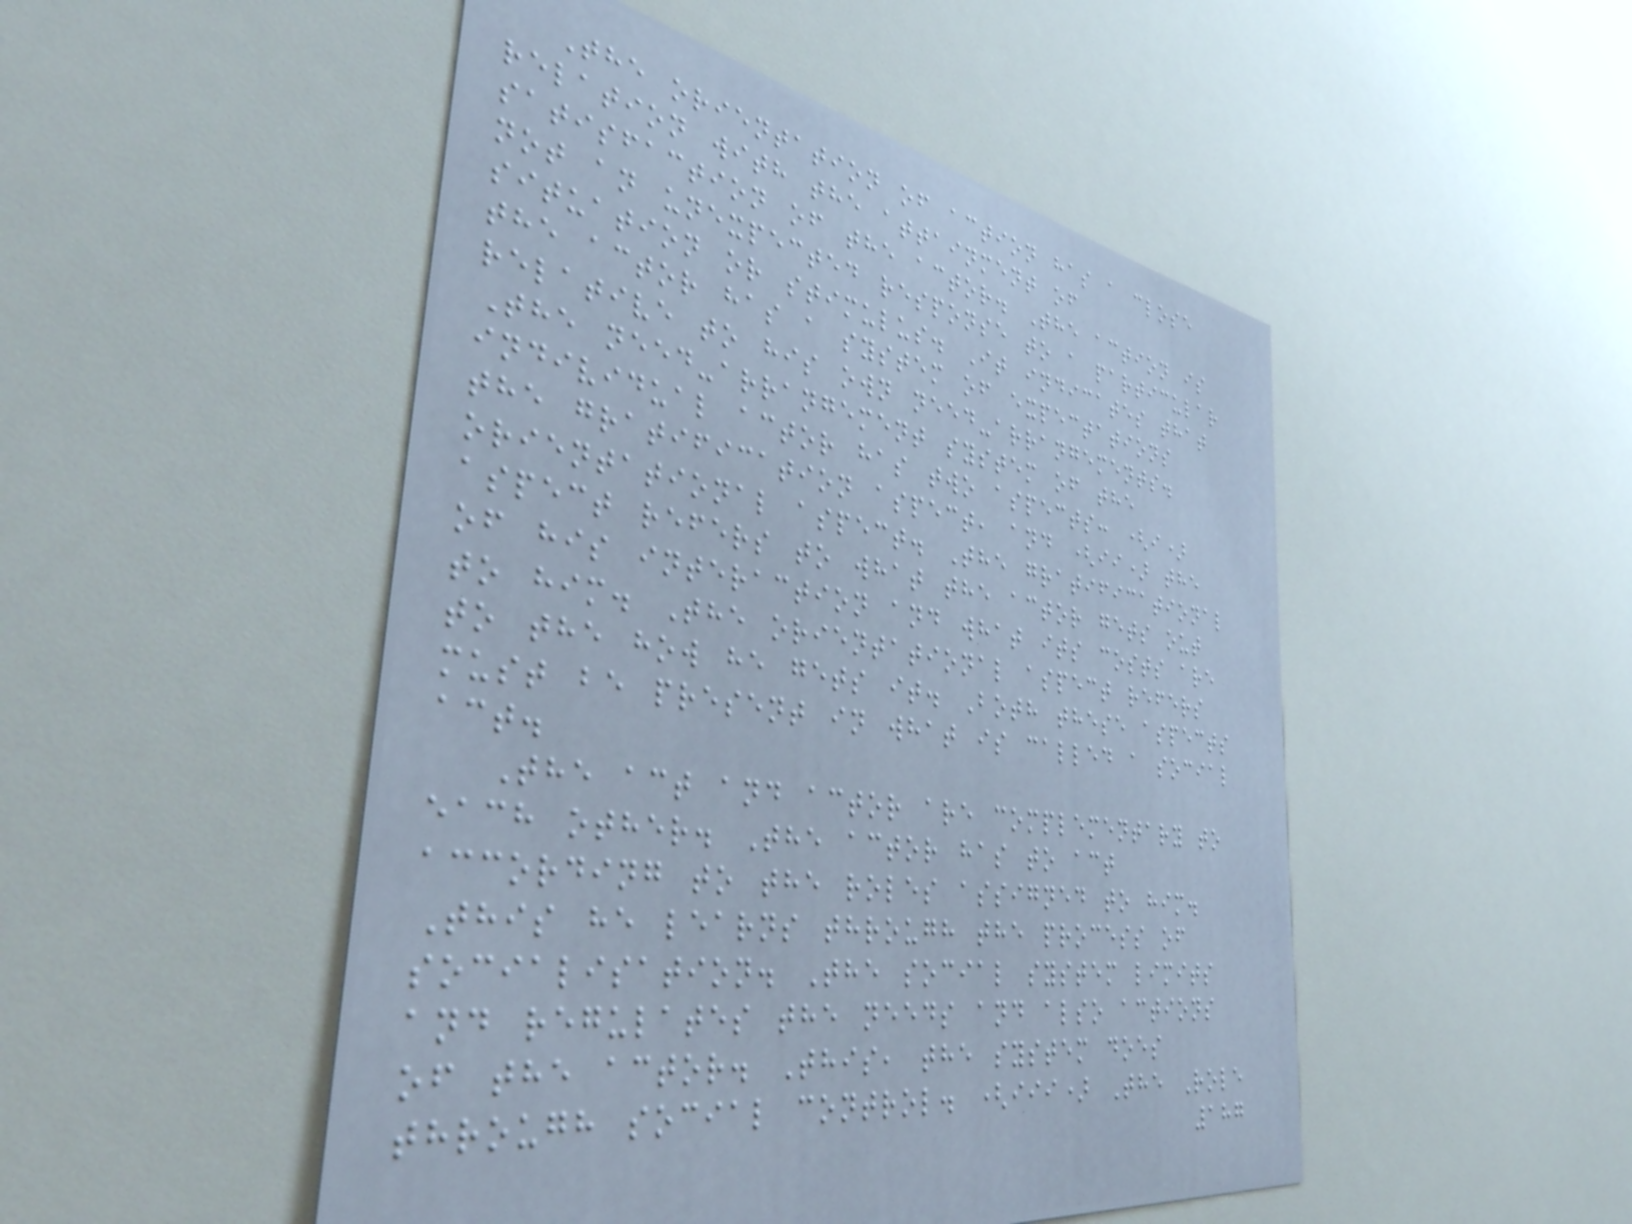The orientation of action has a close
relation with the attainment of
satisfaction of the actor. The action is
not an unexpected response to a particular
situation or stimulus. It indicates that
the actor has a system of expectations
relative to his own need-arrangements.
The need-arrangement system of the
individual actor has two aspects: (i)
the gratification aspect, and (ii) the
orientational aspect. The gratificational
aspect refers to what the actor gets out
of his interaction and what its costs are
to him. The orientational aspect refers
to the how he gets it. Both these aspects
must be present in what is called a social
act.
The act and actor are complementary to
each other. The actor has to act
according to the roles assigned to him.
This he learns through the process of
socialisation. The social system limits
and regulates the needs and also actions
of the actor. This, the system does
through social control. (iii) The Role
187
